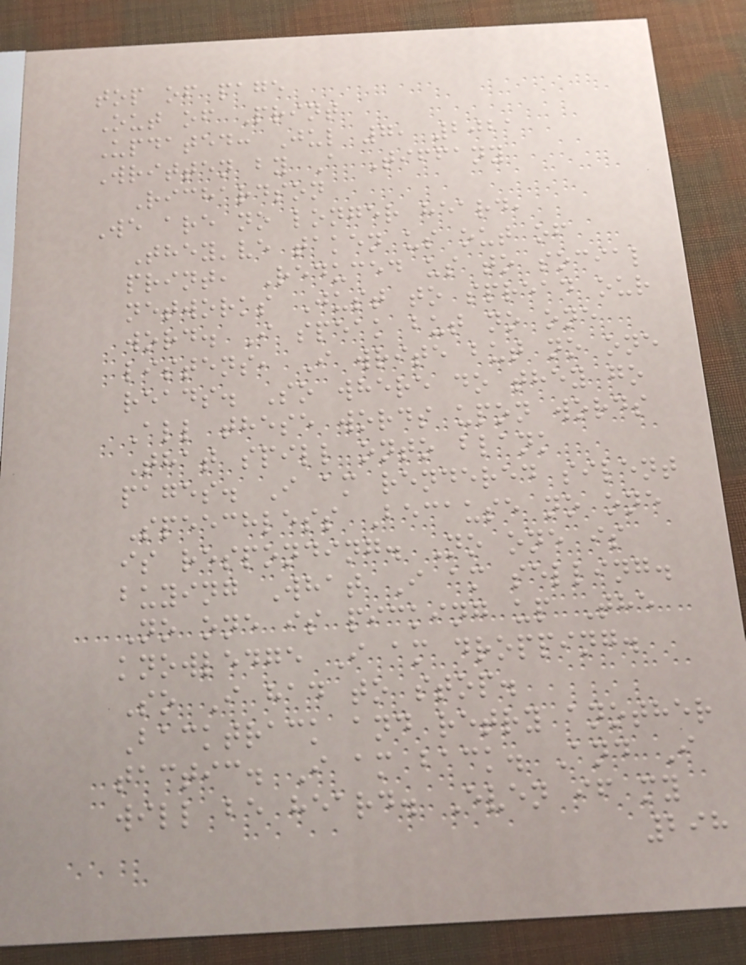top of page
Out of Print
Updated: Jul 7, 2021
Written by A Tiffany
Richardson
We are no longer heard,
They've taken us out of
print, Reduced us to social
networks Just to spread our
word. I speak but no one
listens, I write but no one
reads. So where do they go
All these words upon words
That spill onto blank
pages. I am rendered silent
Speechless Because no one
is responding. No one is
buying What I am selling.
No one is picking up The
knowledge I am dropping.
So I had to stop.
Backtrack and retry another
tactic. I am back. And I
will be heard. Even if my
298
